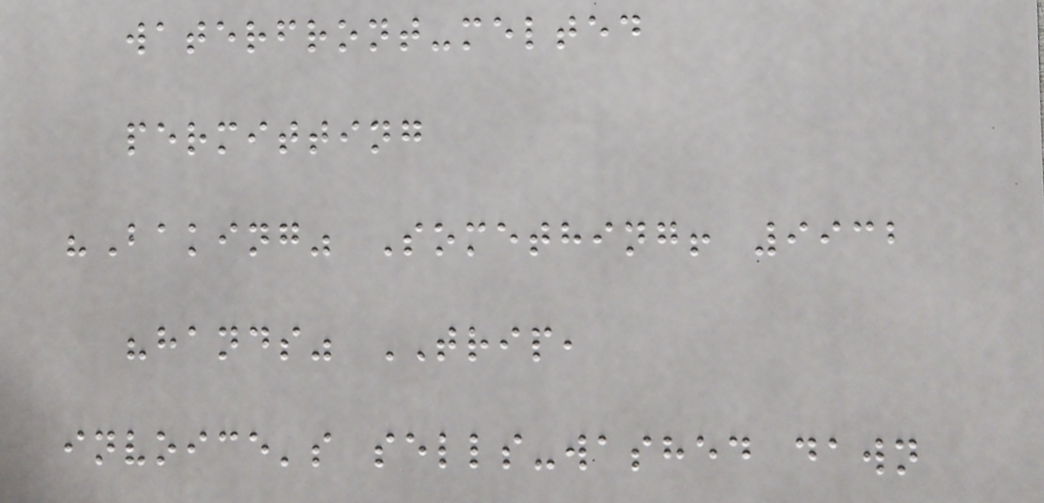waterfront-melted
permitting
"Baking" Something! 9932
"hands" TRIP,
invoice's sells-washed dawn
